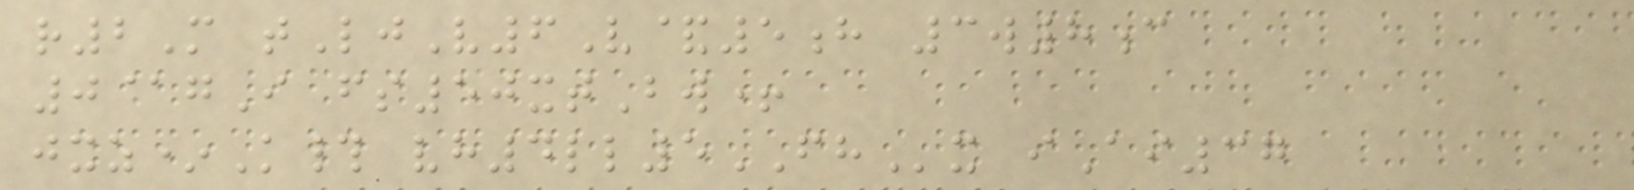r2M tLjV6V&5h 3w8c
0@gI fs50xtBw+
jxz*K# vh4ll5FHx iAi37
